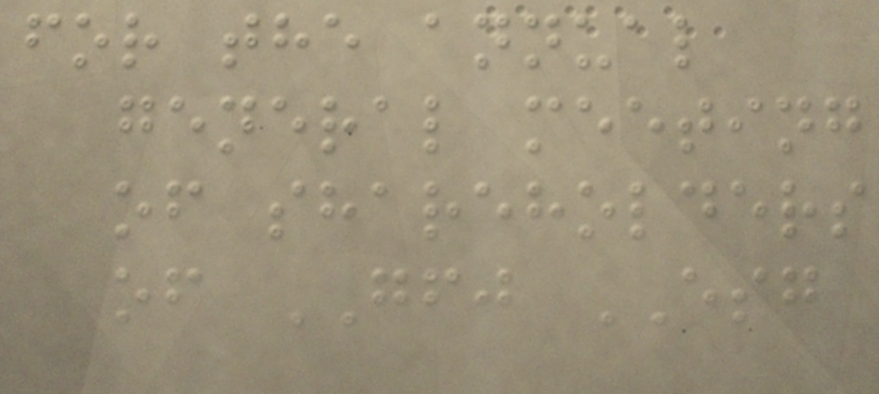for the annual
general meeting
of shareholders
of GFJ ESG
